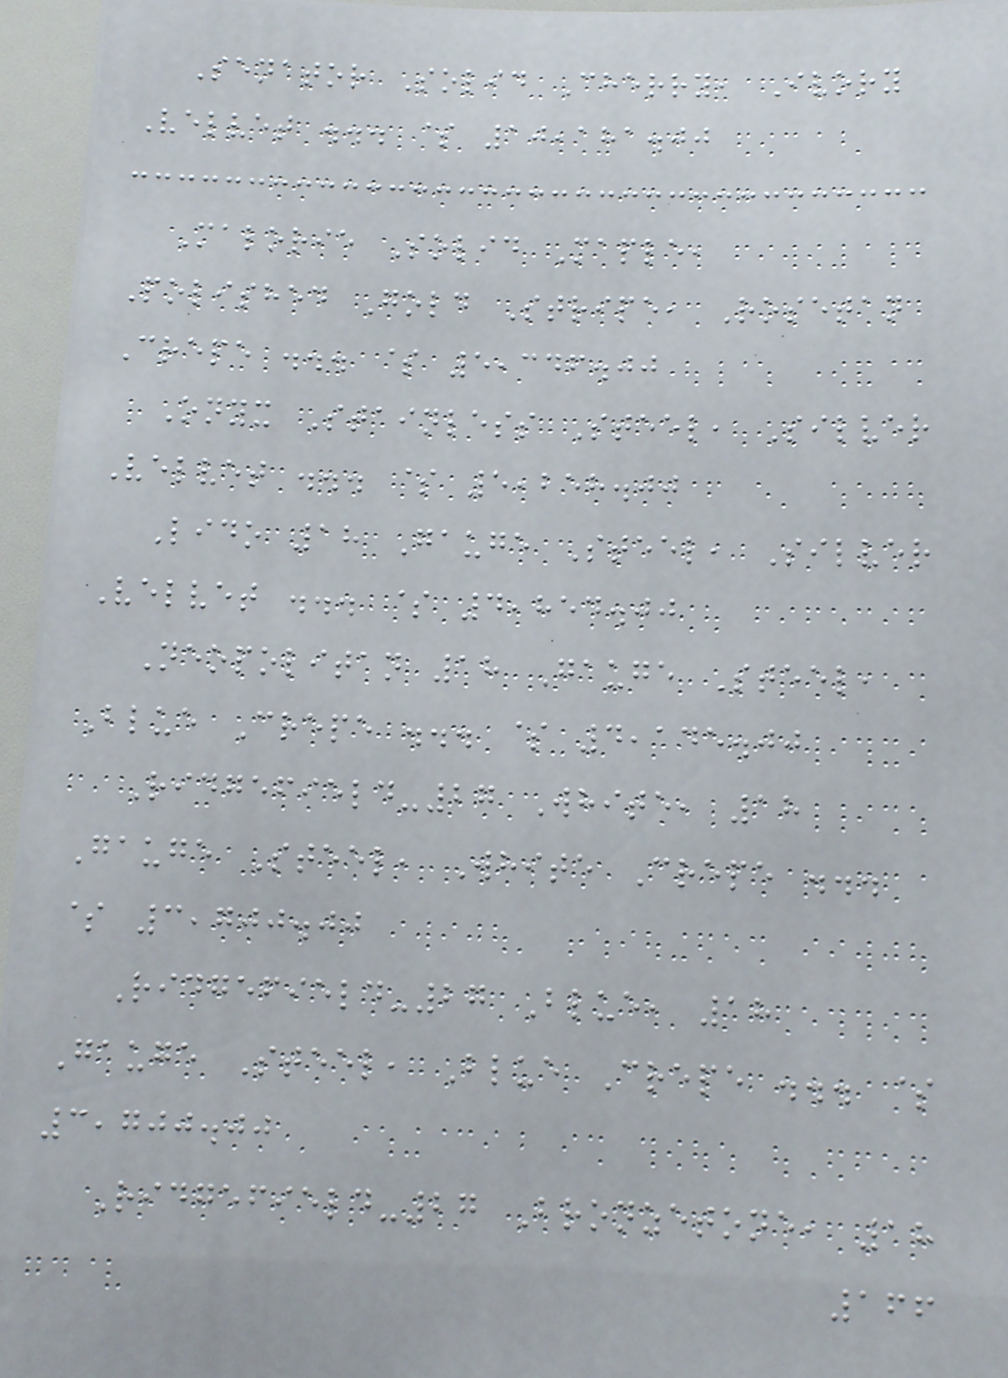Senator Solid Cherry, Ivory
Velvet ... $ 10,181.00
Malorie Solid Maple,
Polished Gold Stripe, Rosetan
Crepe ... $ 5,346.00
Onyx Stainless Steel, Silver
Velvet ... $ 5,258.00
Lido 18 Gauge Steel, Silver
Velvet ... $ 4,854.00
Neopolitan 18 Gauge Steel,
Blue Crepe ... $ 4,145.00
Ridgefield-27 White, 18
Gauge Steel, White Crepe ...
$ 3,700.00
Ridgefield-27 Blue, 18
Gauge Steel, Blue Crepe ... $
3,700.00
Ridgefield-27 Bronzetone, 18
166
